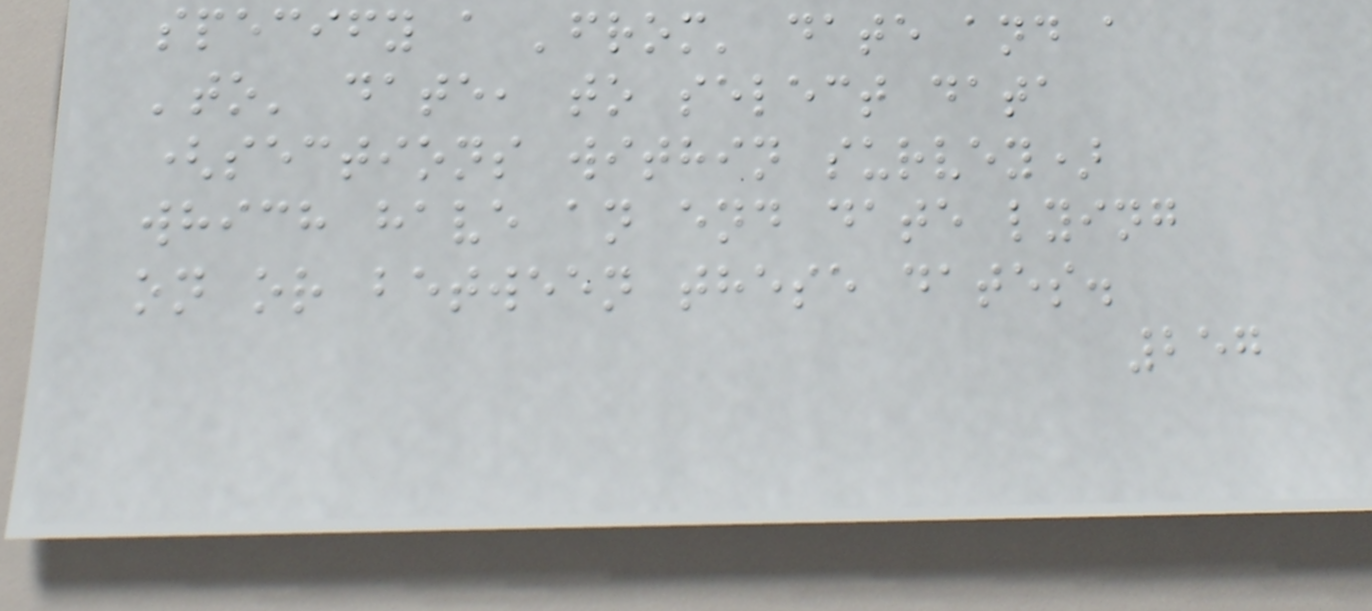specify a 'from' date and a
'to' date, to select data
(sections within survey)
which have an end date lying
on or between these dates.
257
